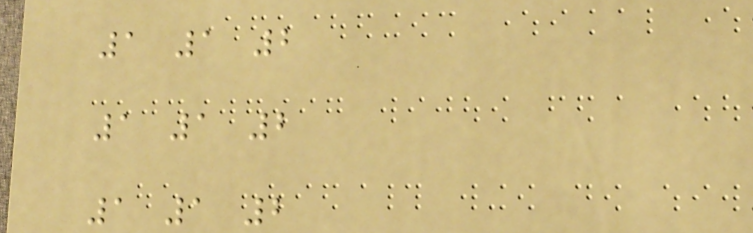1 1 2
1 1 2
1 1 2
